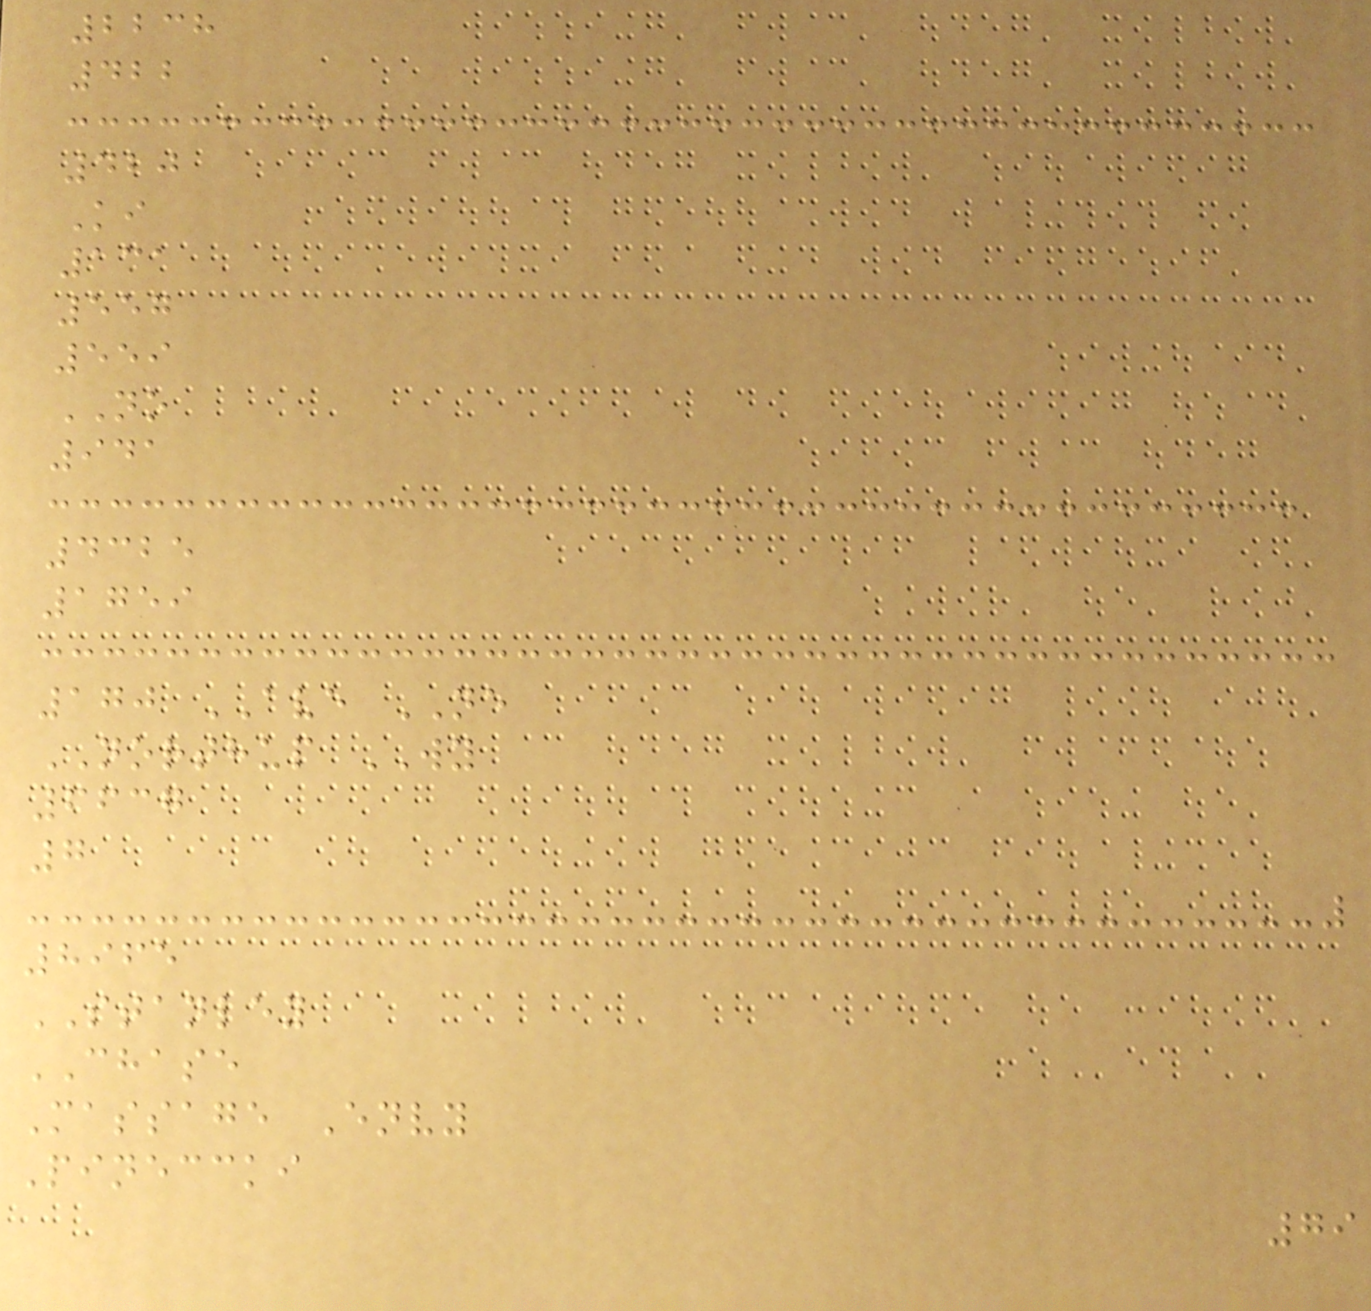2238
422
420
Ki
131
557
559
NO
941
4325
1759
170 AVE NE
NORTHUP WY
6637
7
8965
STANLEY
CHASE
Massage Envy
Pineccki
79
